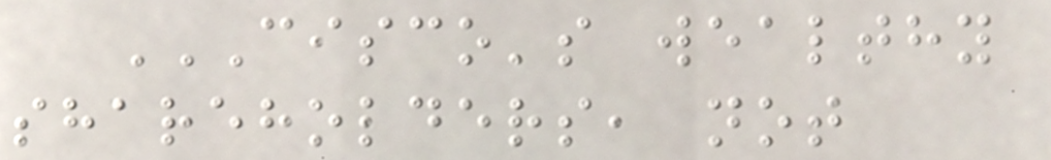CISCO'S WEALTHY
SHAREHOLDERS, NOT
